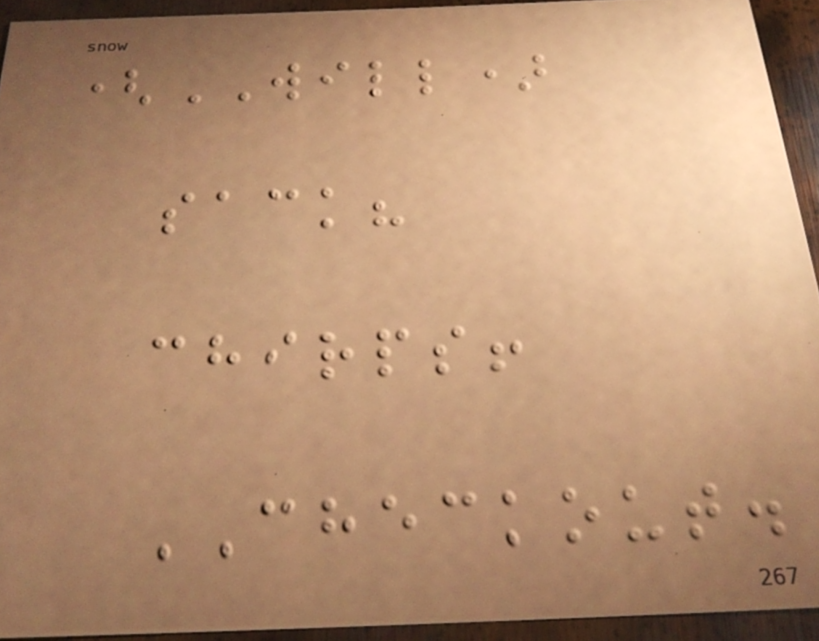(WILL)
sack?
chirps!
CHECKOUT.
